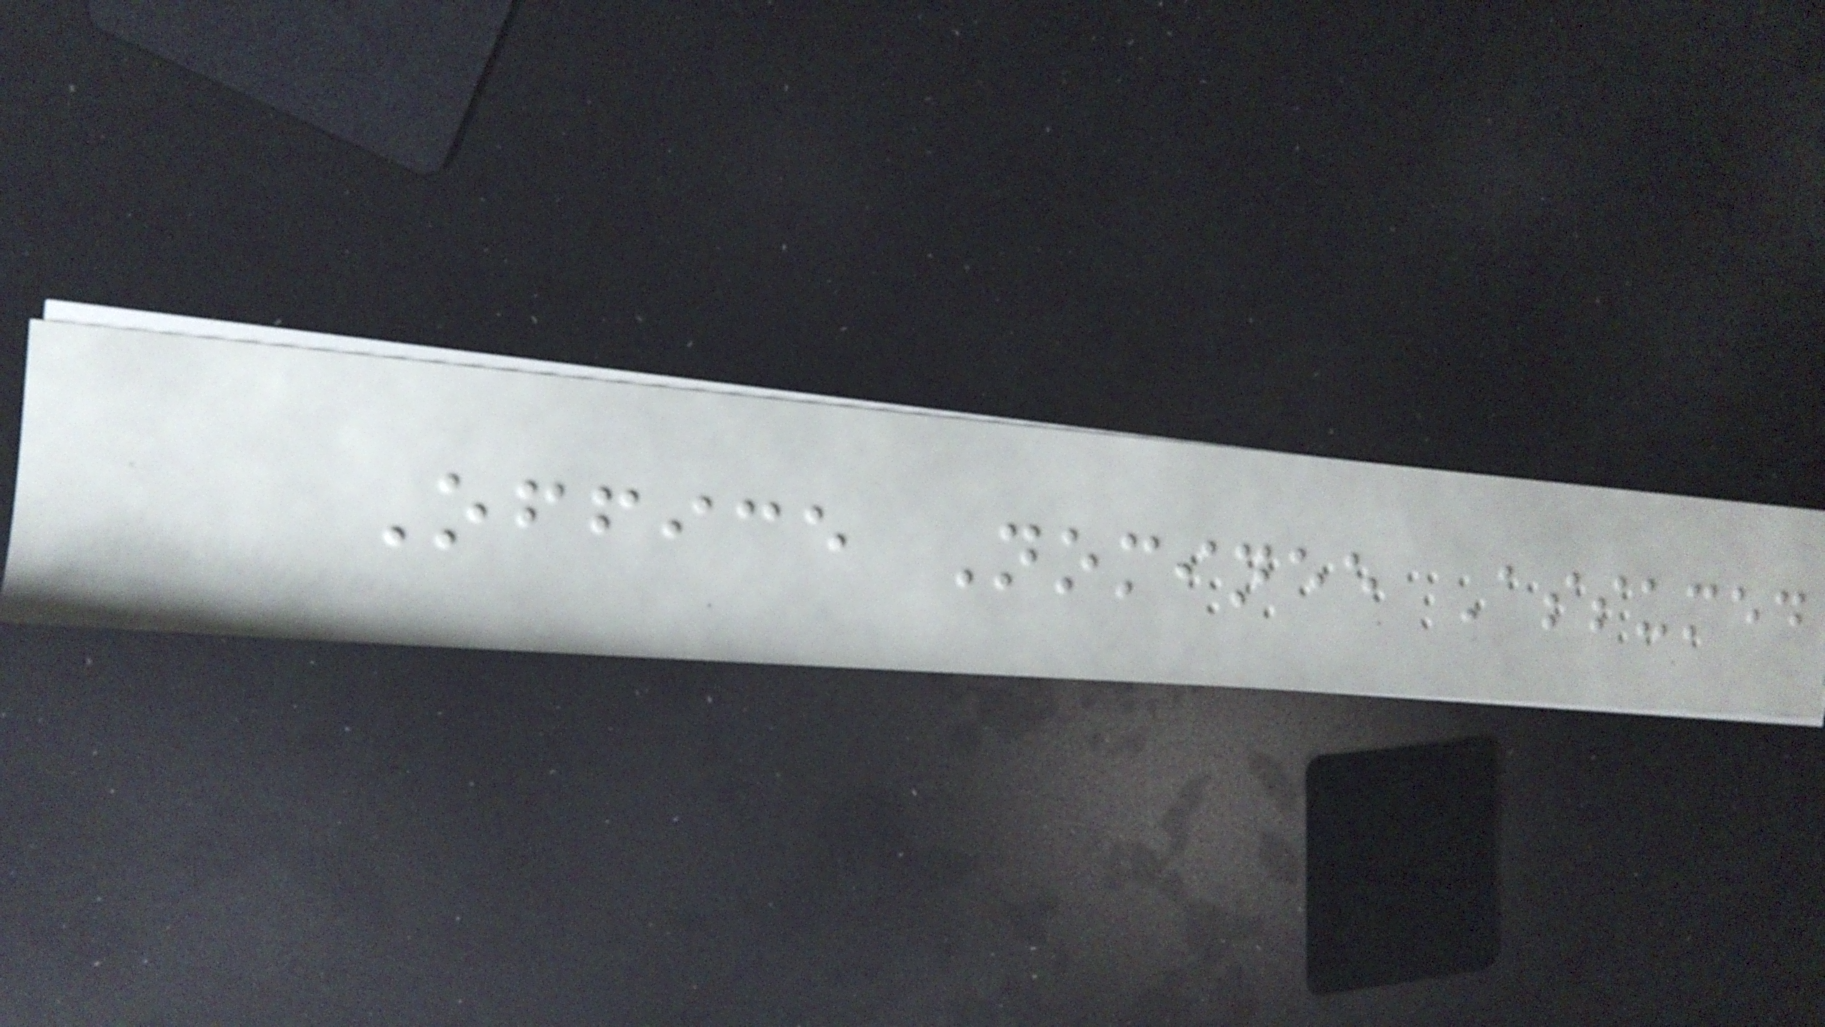Office Nominee Assumed
